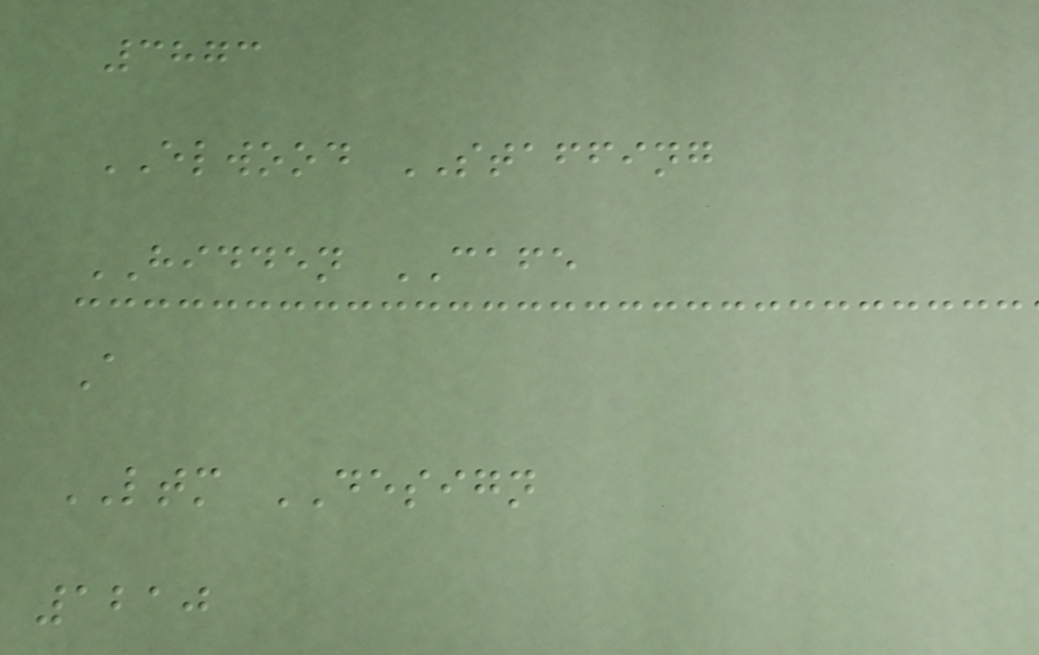3873
ELWOOD STAFFING
HIDDEN CAFE
A
LTM DESIGN
1210
